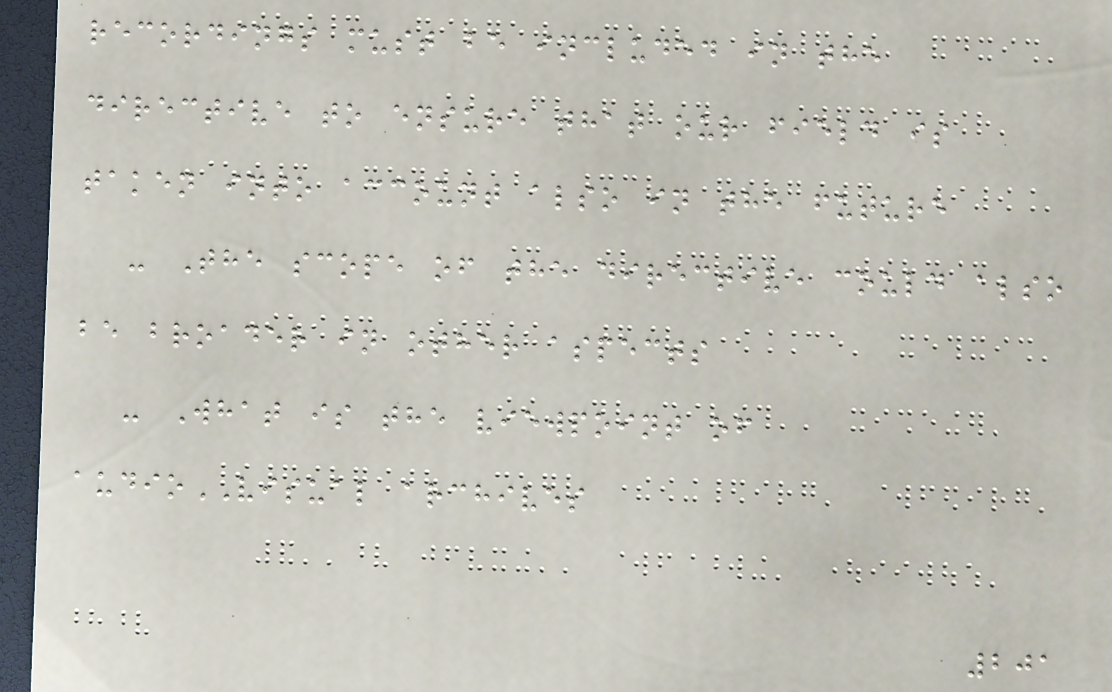recordings must be included in the
directive to ensure that our field is
taken into account also in the future
- The scope of the directive could also
be broader in other aspects
- What is the viewpoint of
audioVISUAL archives
201
